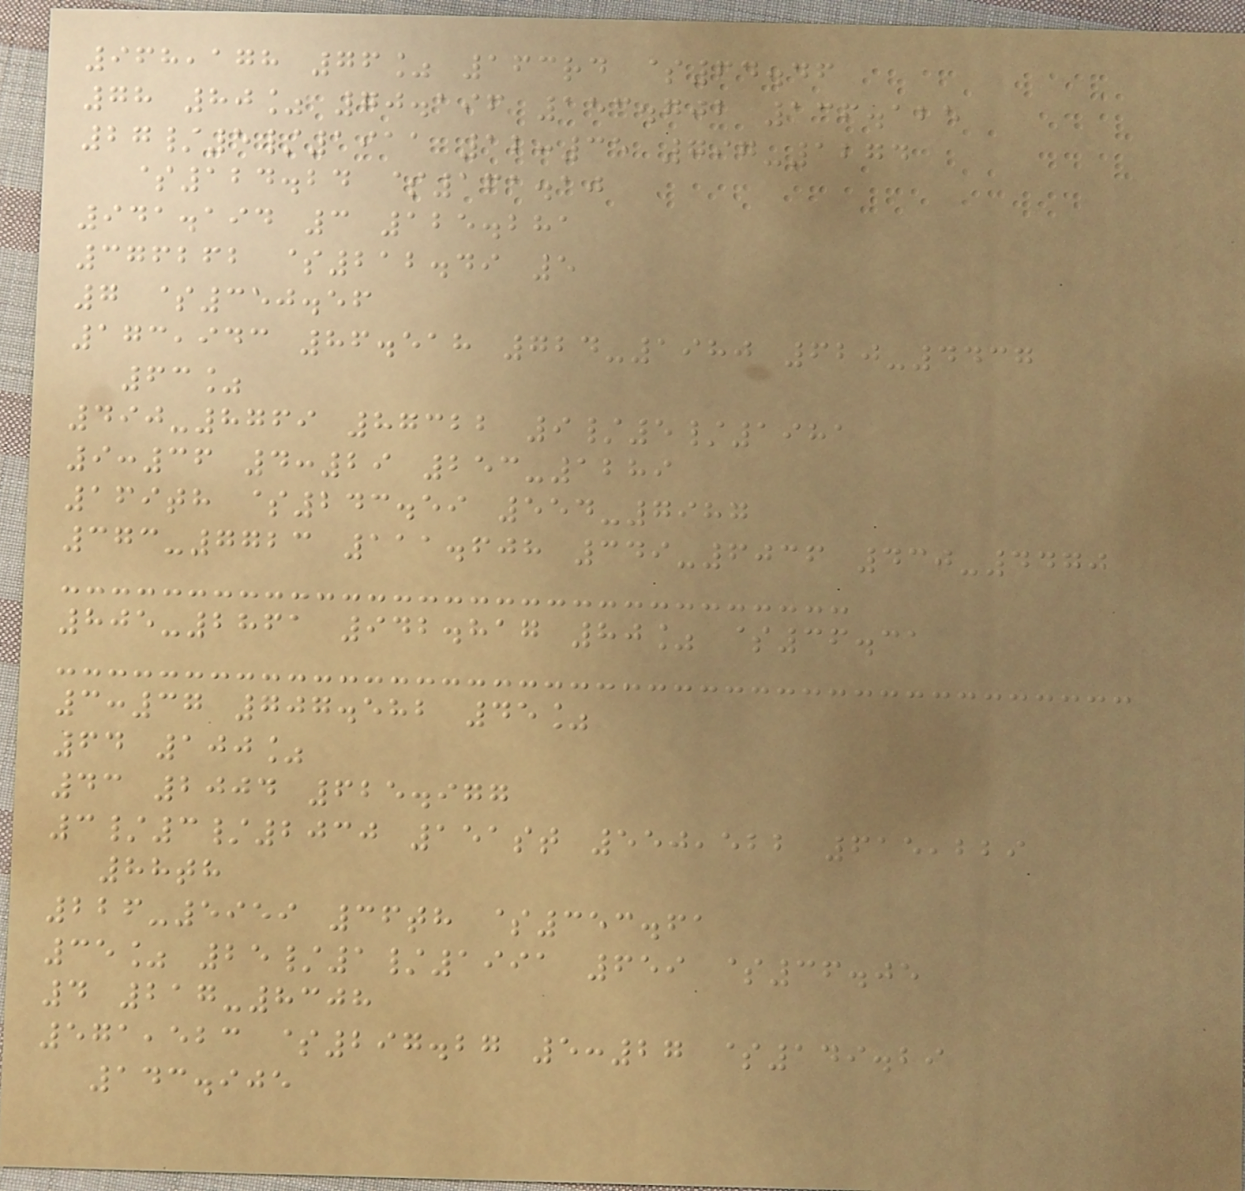968,178 76% 163rd $64.46
78 80% 70.196 153.702 136.125
27/5/1911 12:35 797-1274
$124.24 $161.10
941.194 3 125.281
376262 $212.49 5
7 $350.56
173,943 86.518 724-1980 620-4437
63%
490-8769 87322 9/5/1981
9:36 4:29 253-1289
169th $243.59 554-7987
373-7723 111.608 349-6036 430-4470
805-2861 942.817 80% $36.31
3:37 707.582 45%
64 100%
43 2004 625.977
3/3/2030 151st 550,522 615,229
88th
226-5959 36th $353.61
35% 25/1/1991 659 $36.05
4 217-8308
571,523 $297.27 5:27 $149.29
143.905
